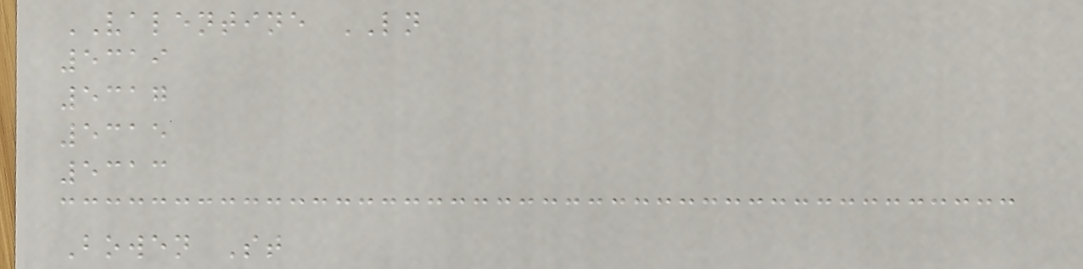VALENTINE LN
5319
5317
5315
5313
Bowen St
